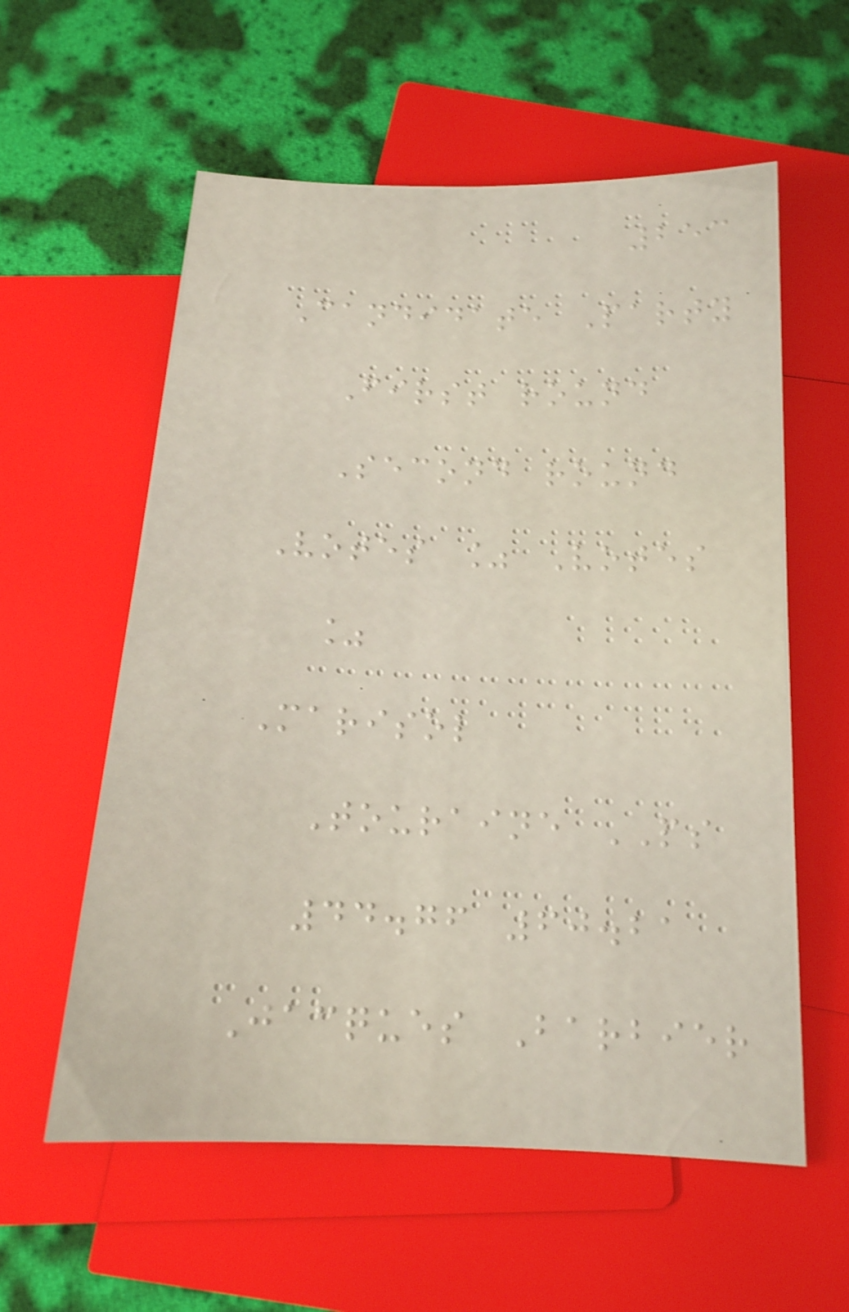253
Candidate Party
First round
Second round
Votes % Votes
%
Marisol
Touraine PS
44.76 60.21
Jacques Barbier
